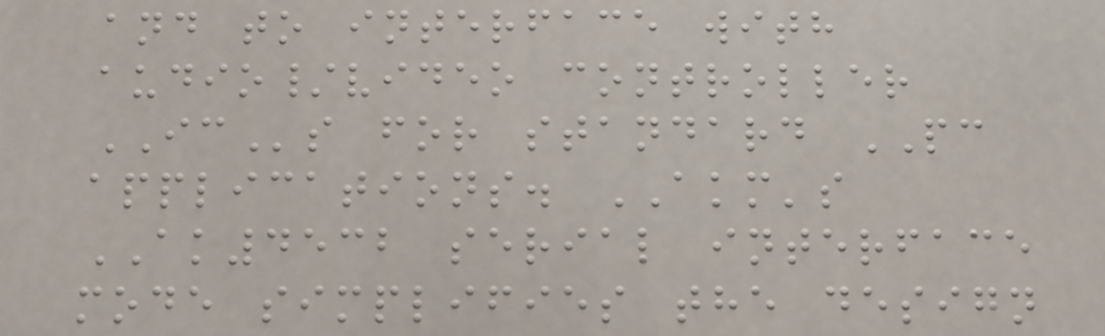and to interface with
audio/video controller
ICs for standard PC
applications. AKM's
AK4532 serial interface
mode simplifies the design
